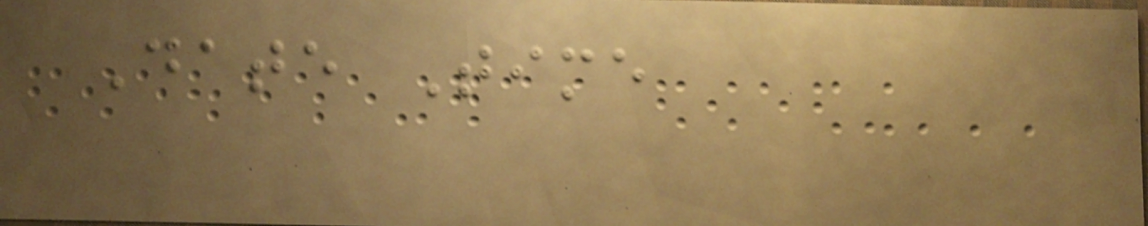Date Time
